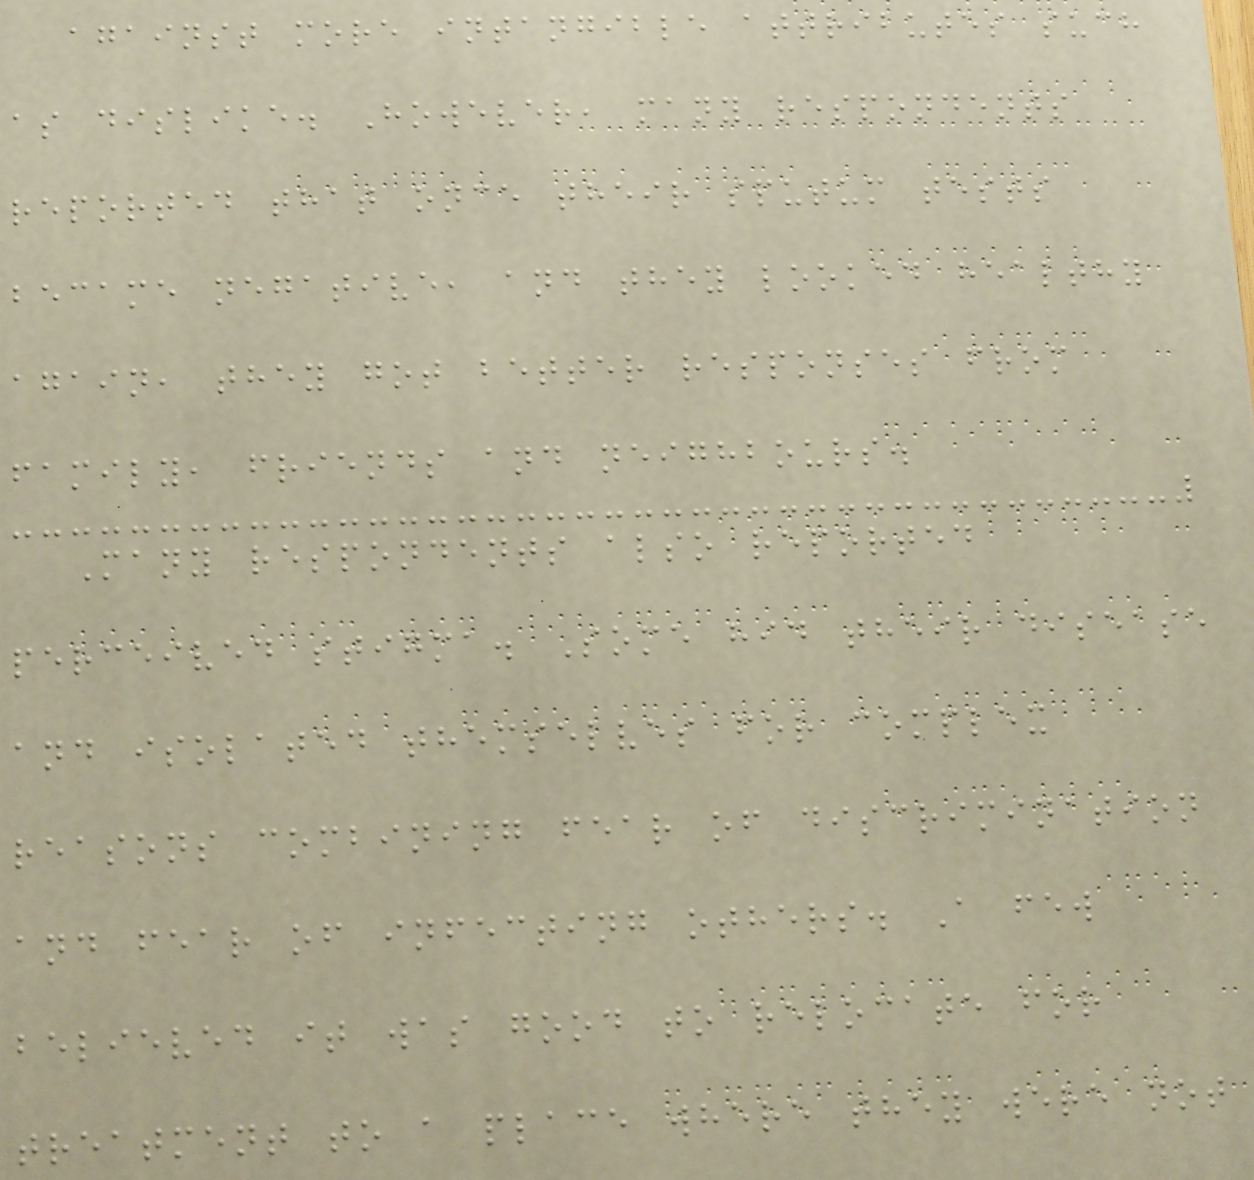against more intangible attributes such
as dislike. However, many respondents
reported that once their sputum tests
became negative, and they looked healthy
again, they got better responses from
family, friends and neighbours.
Many respondents also reported
perceived stigma. Some hid their disease
and isolated themselves for complex
reasons combining fear of discrimination
and fear of infecting others. A few
believed it was good to relocate for
treatment to a place where they were not
